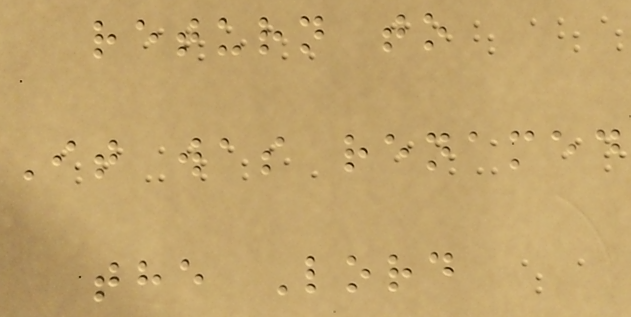return to
It was renamed
the Lord
